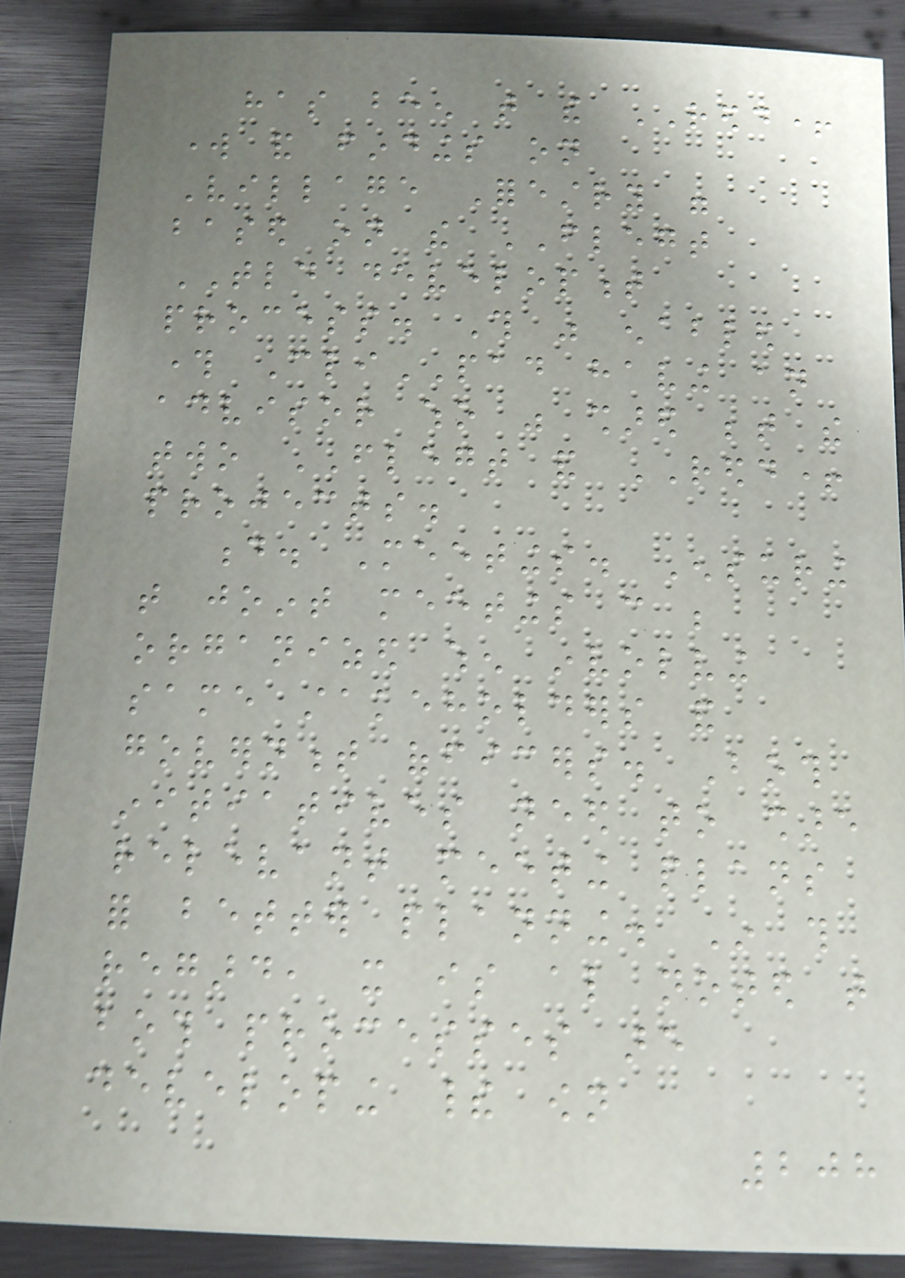has been that the REDD+
work and findings on
Village Forestry were
based on the FLEGT
TLD development
process. This was enabled
through CliPAD having an
advisor who was shared between the
two FLEGT and REDD+
projects.
d. Meetings. Ensuring
that joint meetings can be
organized when involving
same stakeholders and
government officers. Both
initiatives need to share
relevant meeting plans
for better planning. In this
regard, it is also noted that
both processes are
developing their own
208
